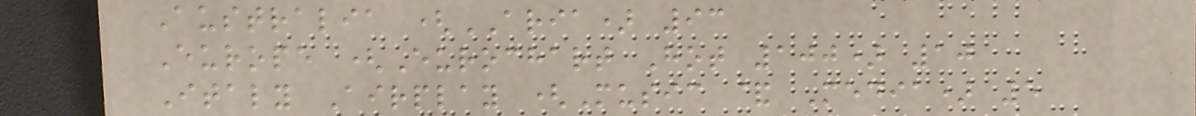Australia (ARIA) 93
Europe (Eurochart Hot 100) 10
Italy Airplay (Music & Media) 5
